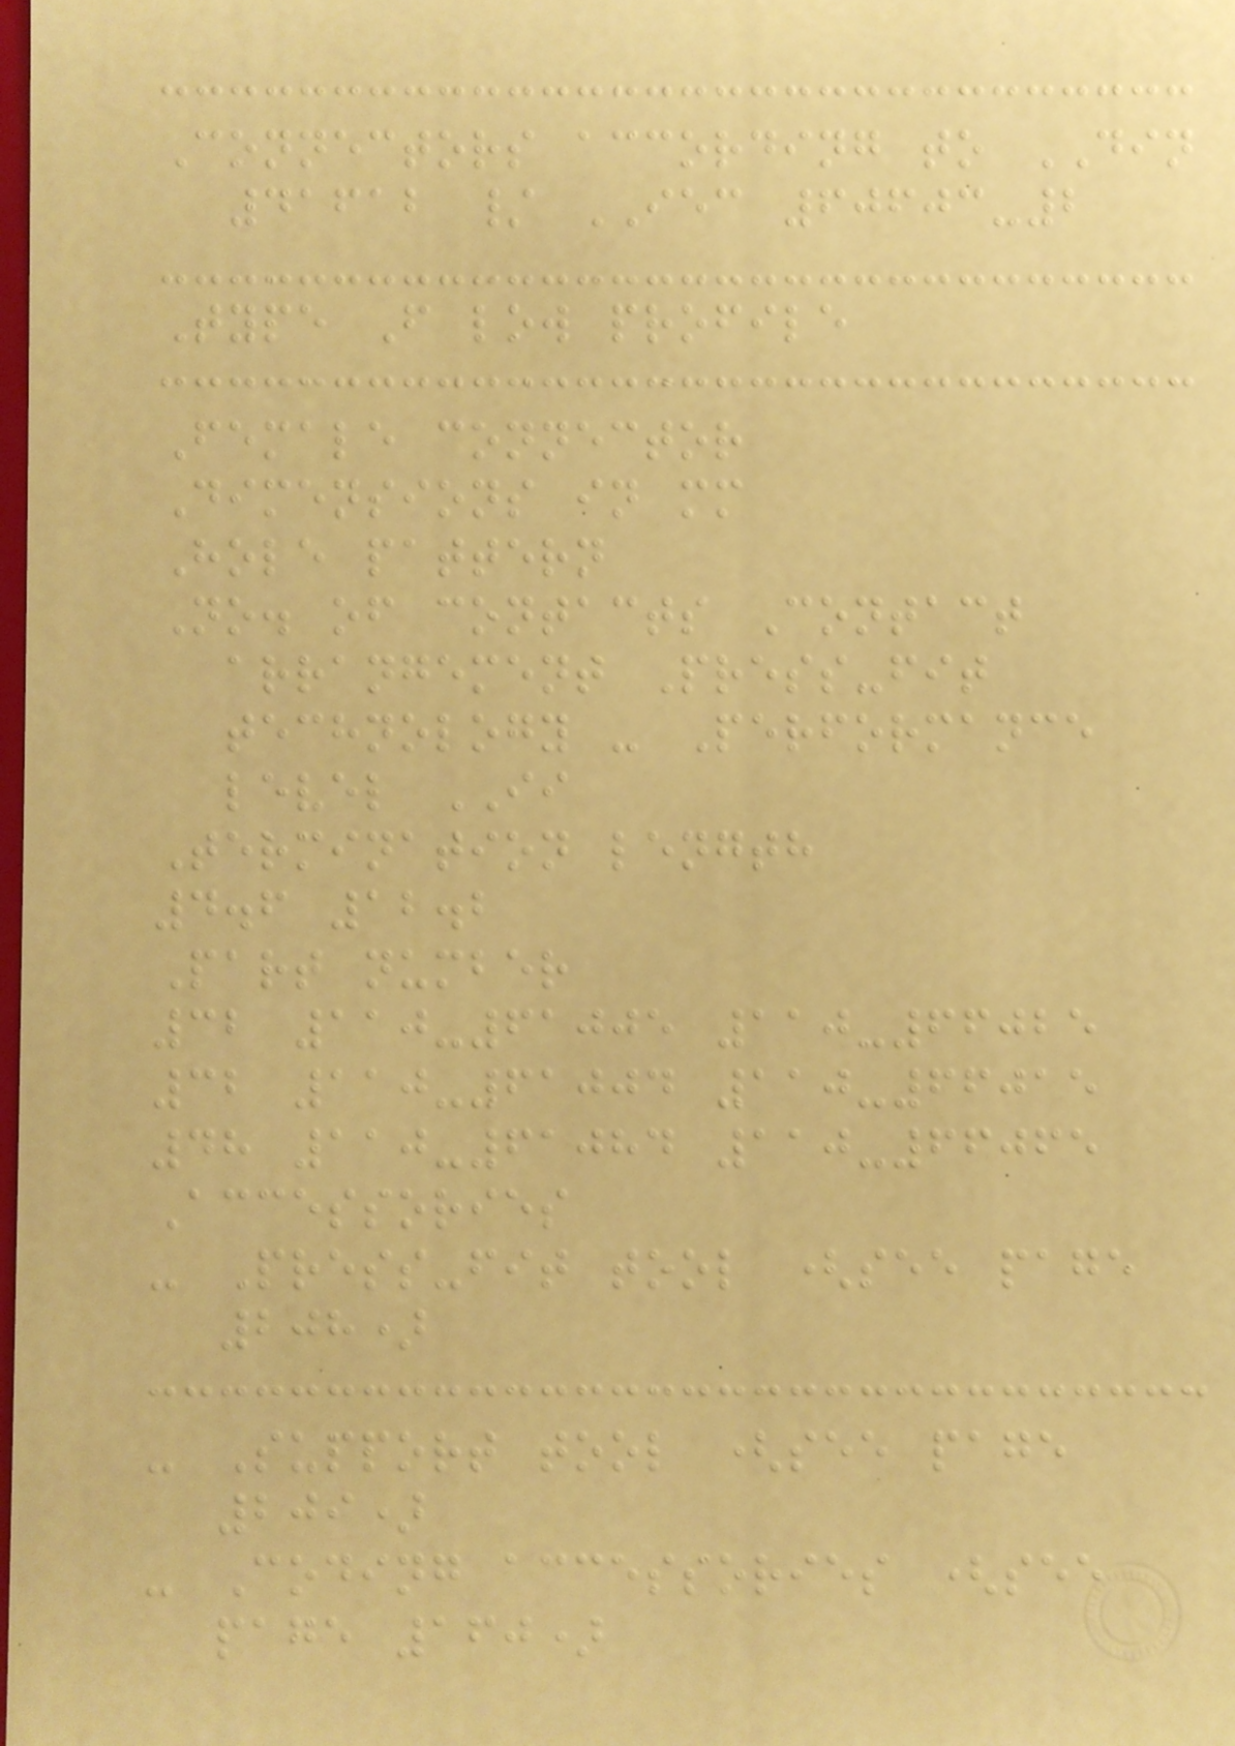Connectors according to DIN
41612 / IEC 60603-2
Type F low profile
Female connector
Dimensions in mm
Hole pattern
No. of contacts Contact
arrangement Press-fit
technology - Performance
level II
Termination length
4.6 12.2
Part number
32 110-61005 110-66025
32 110-61004 110-66015
48 110-61084 110-66065
Accessories
- Press-fit tool (see page
208)
- Support tool (see page
209)
- Coding accessories (see
page 160)
